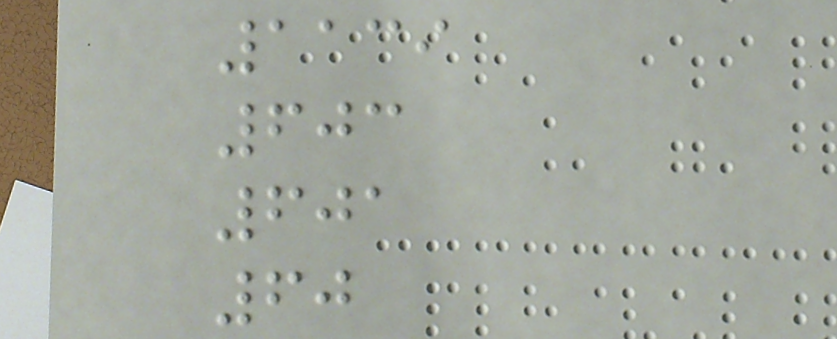1139
603
601
60
